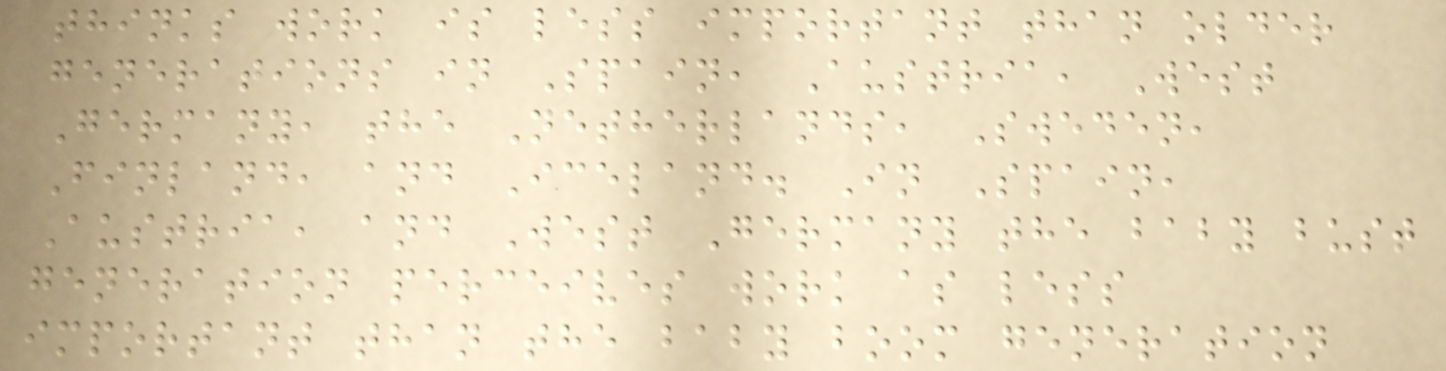thinks work is less important than older
generations in Spain, Austria, West
Germany, the Netherlands, Sweden,
Finland, and Iceland. In Spain,
Austria, and West Germany the baby bust
generation perceives work as less
important than the baby boom generation
